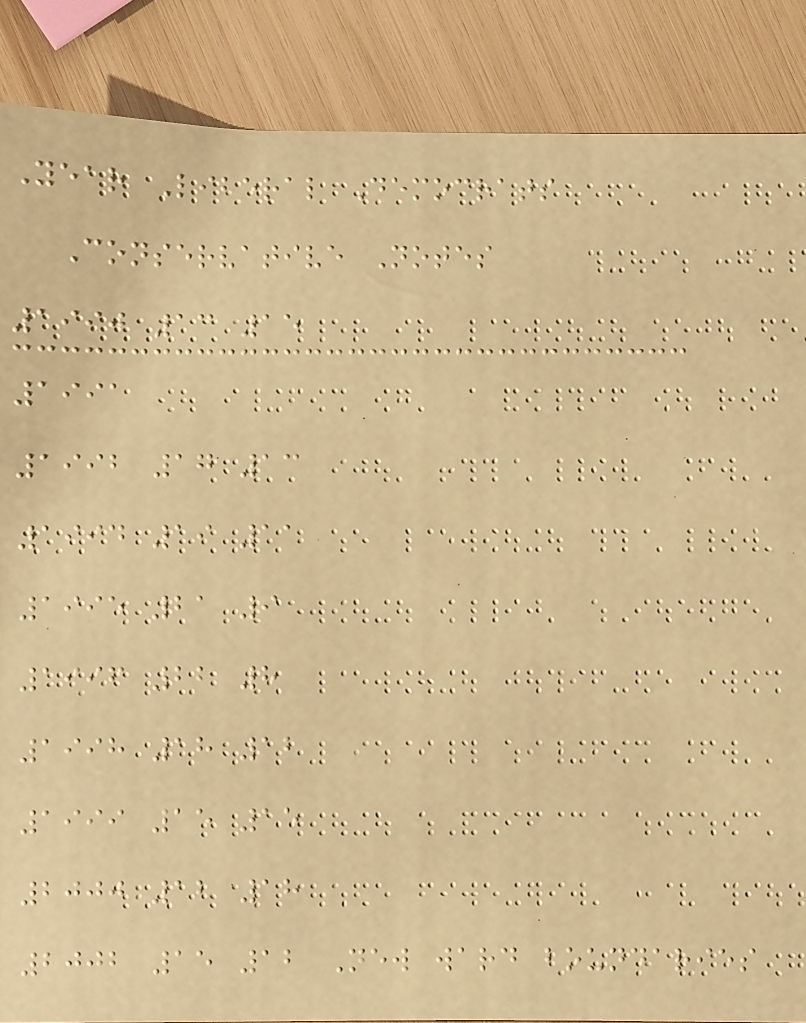Year Liberal Democrats
Conservative Notes
1990 13 15
1991
1992 17 13
1994 19 11
1995 21 9
1996 22 8
1998 18 12
1999 15 15
2000 12 18
2002 15 12 New ward boundaries
